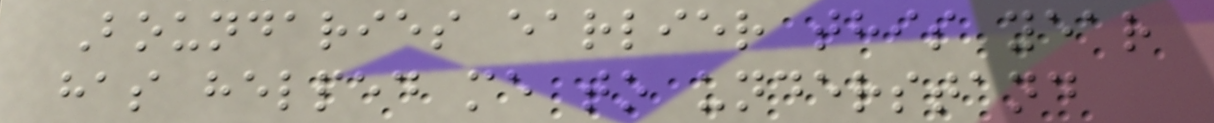Boundaries earlier this year
has helped me to understand
